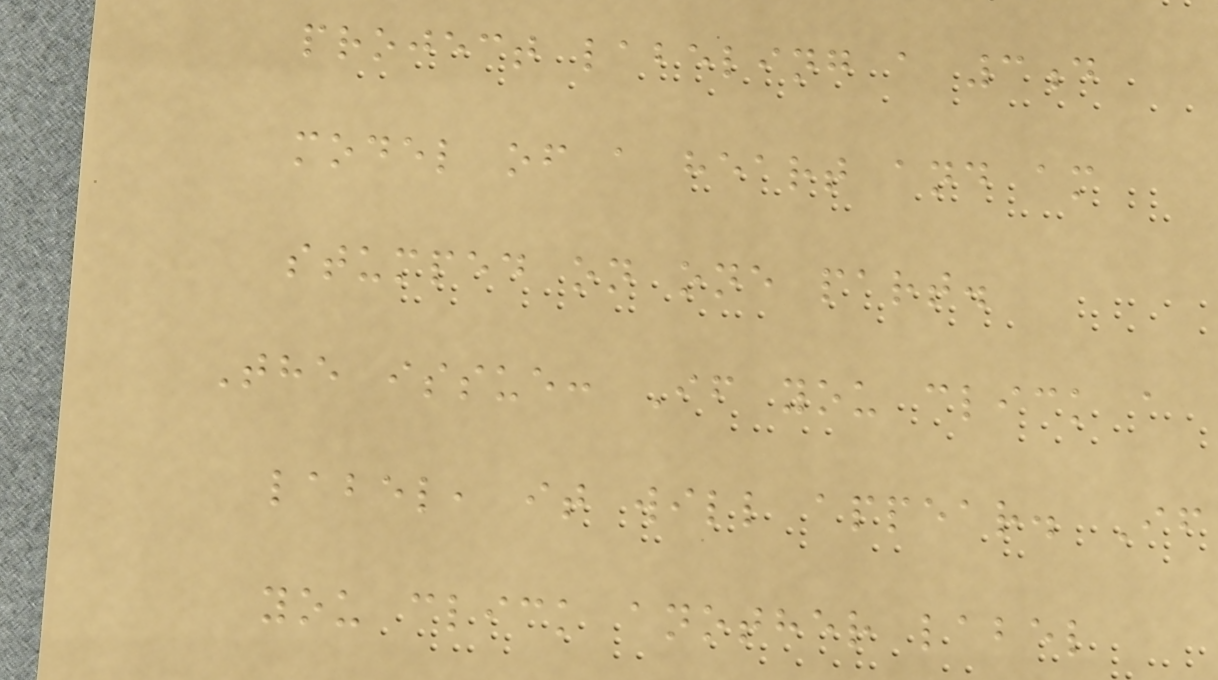project labeling a 3d
model of a heart and am
stumped on one part.
The issue: If you click a
label, it will appear. If
you click another label
